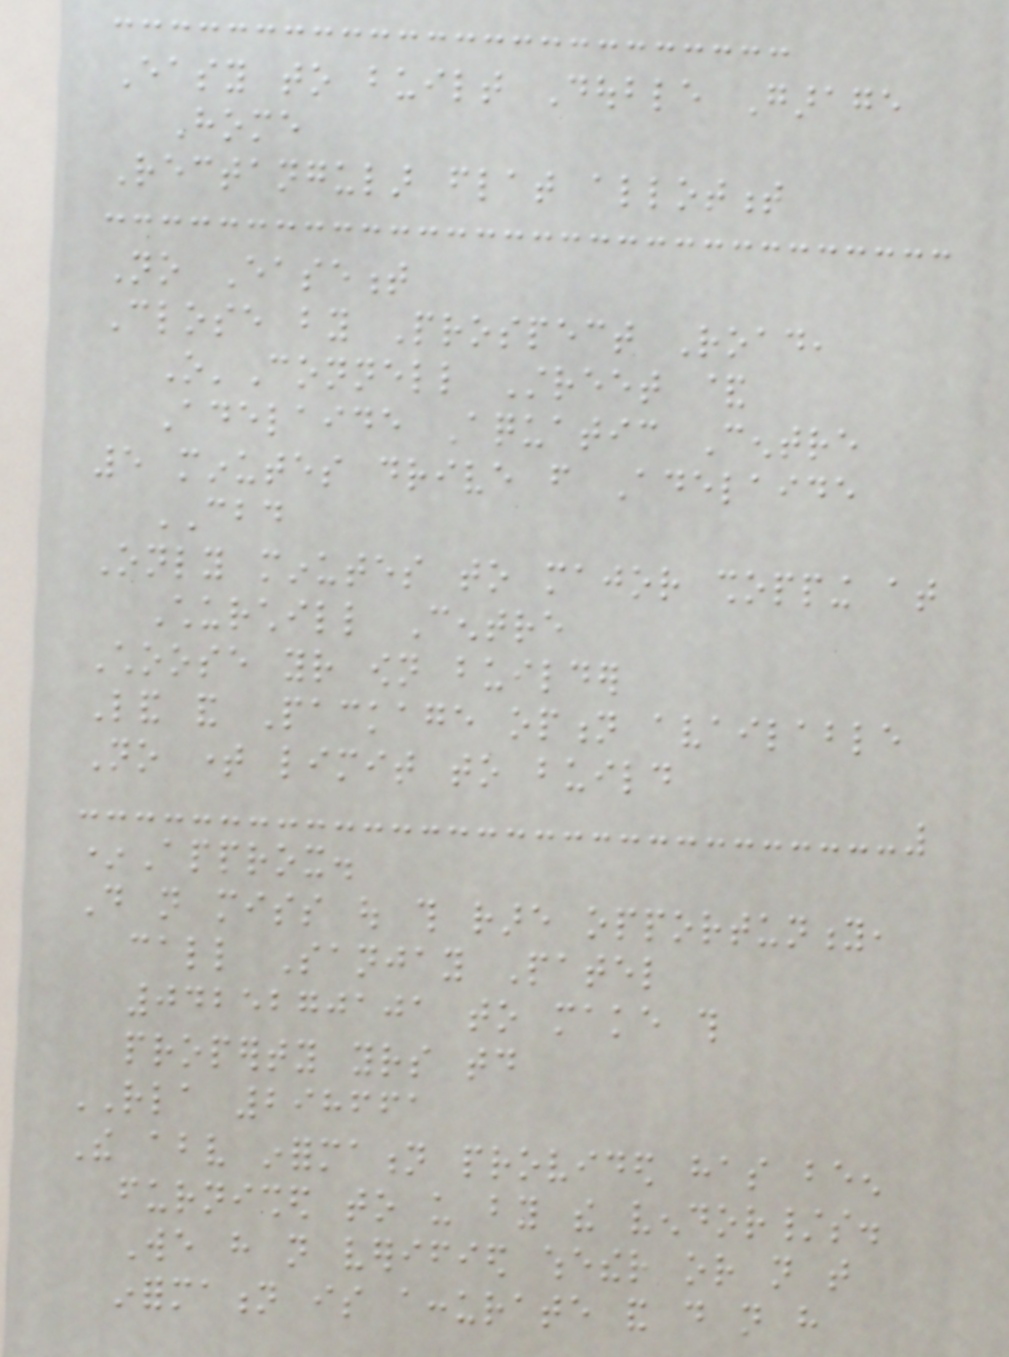Easy to built Double Garage
Home
Rectangular flat allotment
No Easement
Close by Prospect Road,
O'Connell Street &
Adelaide Aquatic Centre
5 minutes drive from Adelaide
CBD
Only minutes to major shopping at
Churchill Centre
Choose your own builder
Land and Package option available
No time limit to build
*Approx.
Do not miss out this rare opportunity,
call Sanjay Patel
0425270101 to make this
property yours today
RLA 298661
The above information provided has been
furnished to us by the vendor/s.
We have not verified whether or not that
information is accurate and do not have
